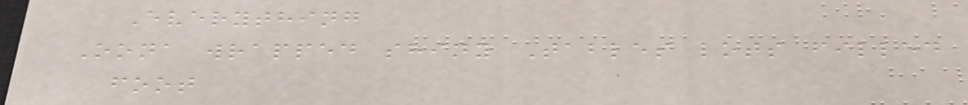Everything
Oona wrapped shiny Tables lots filled
foot
